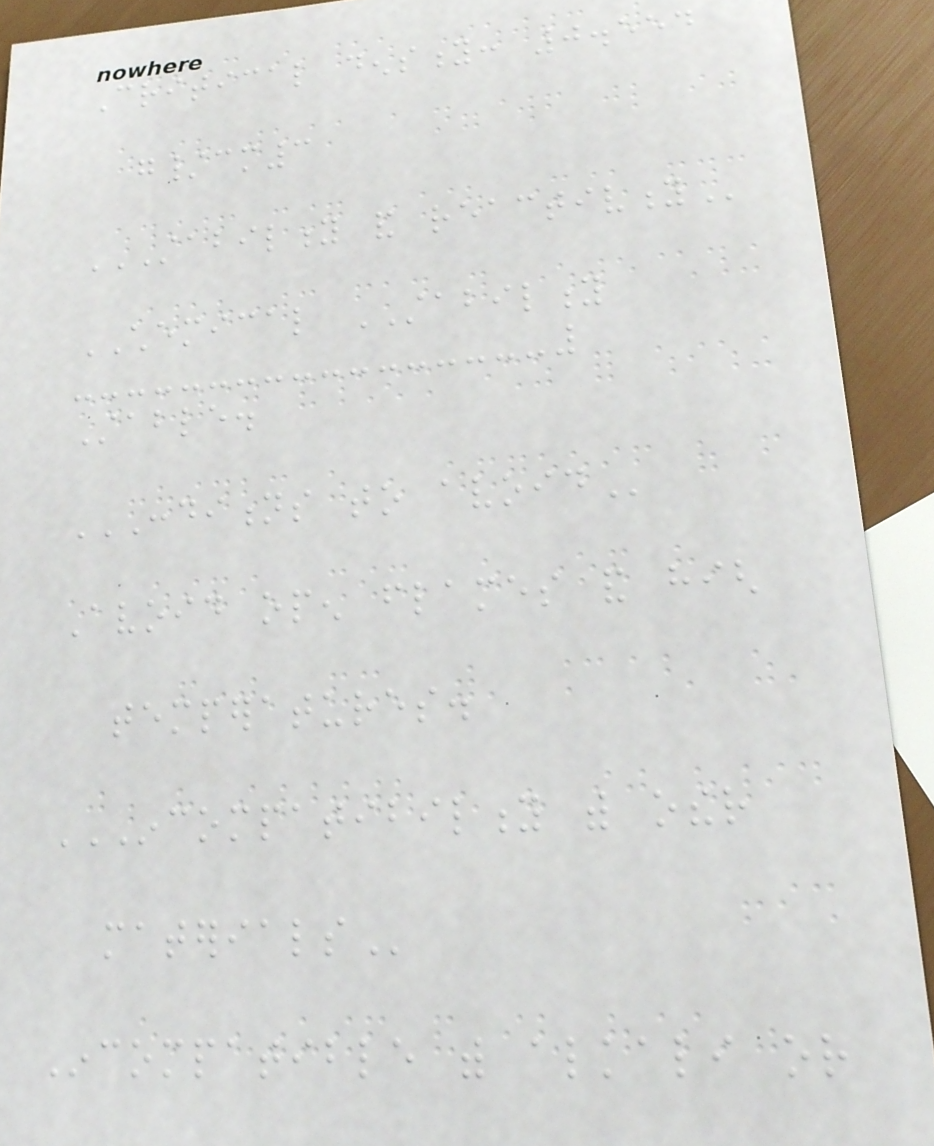Critical density: 0.554
g/cm3
STABILITY AND REACTIVITY
CHEMICAL STABILITY
Stable.
CONDITIONS TO AVOID
Avoid open flames and high
temperatures.
INCOMPATIBILITY WITH OTHER
MATERIALS
Incompatible with alkali or
